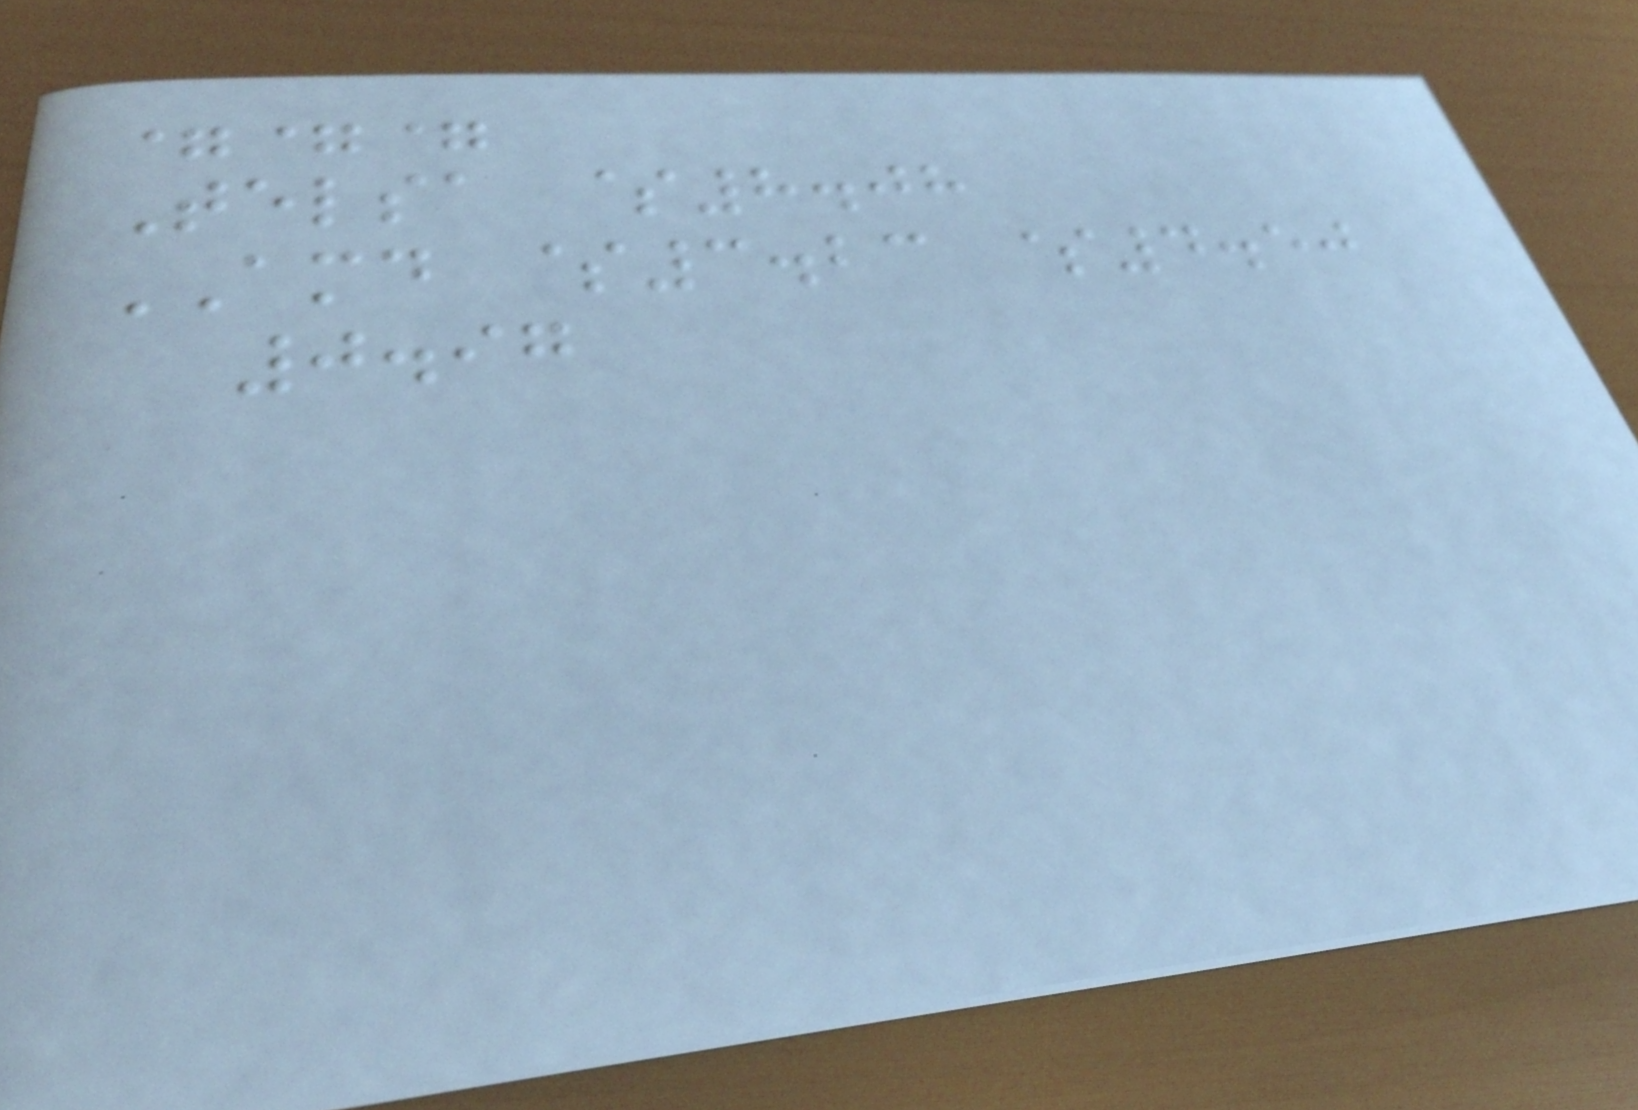===
Telsa $8.08
AMD $3.23 $4.50
0.97
